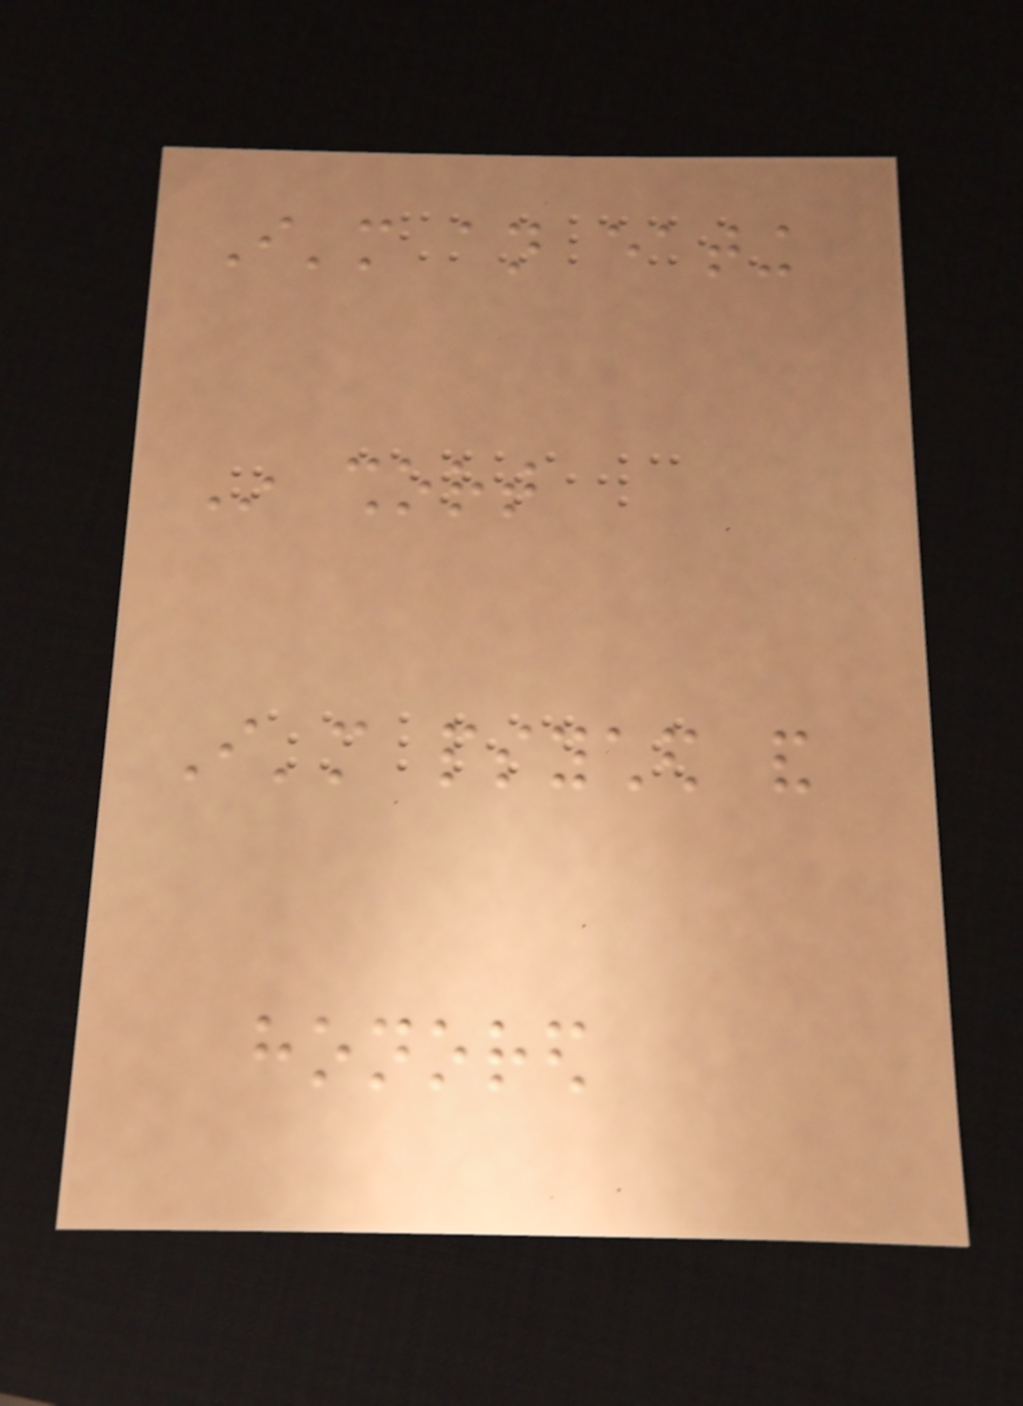I'm an eating
In short
I'm psyched and
honored
